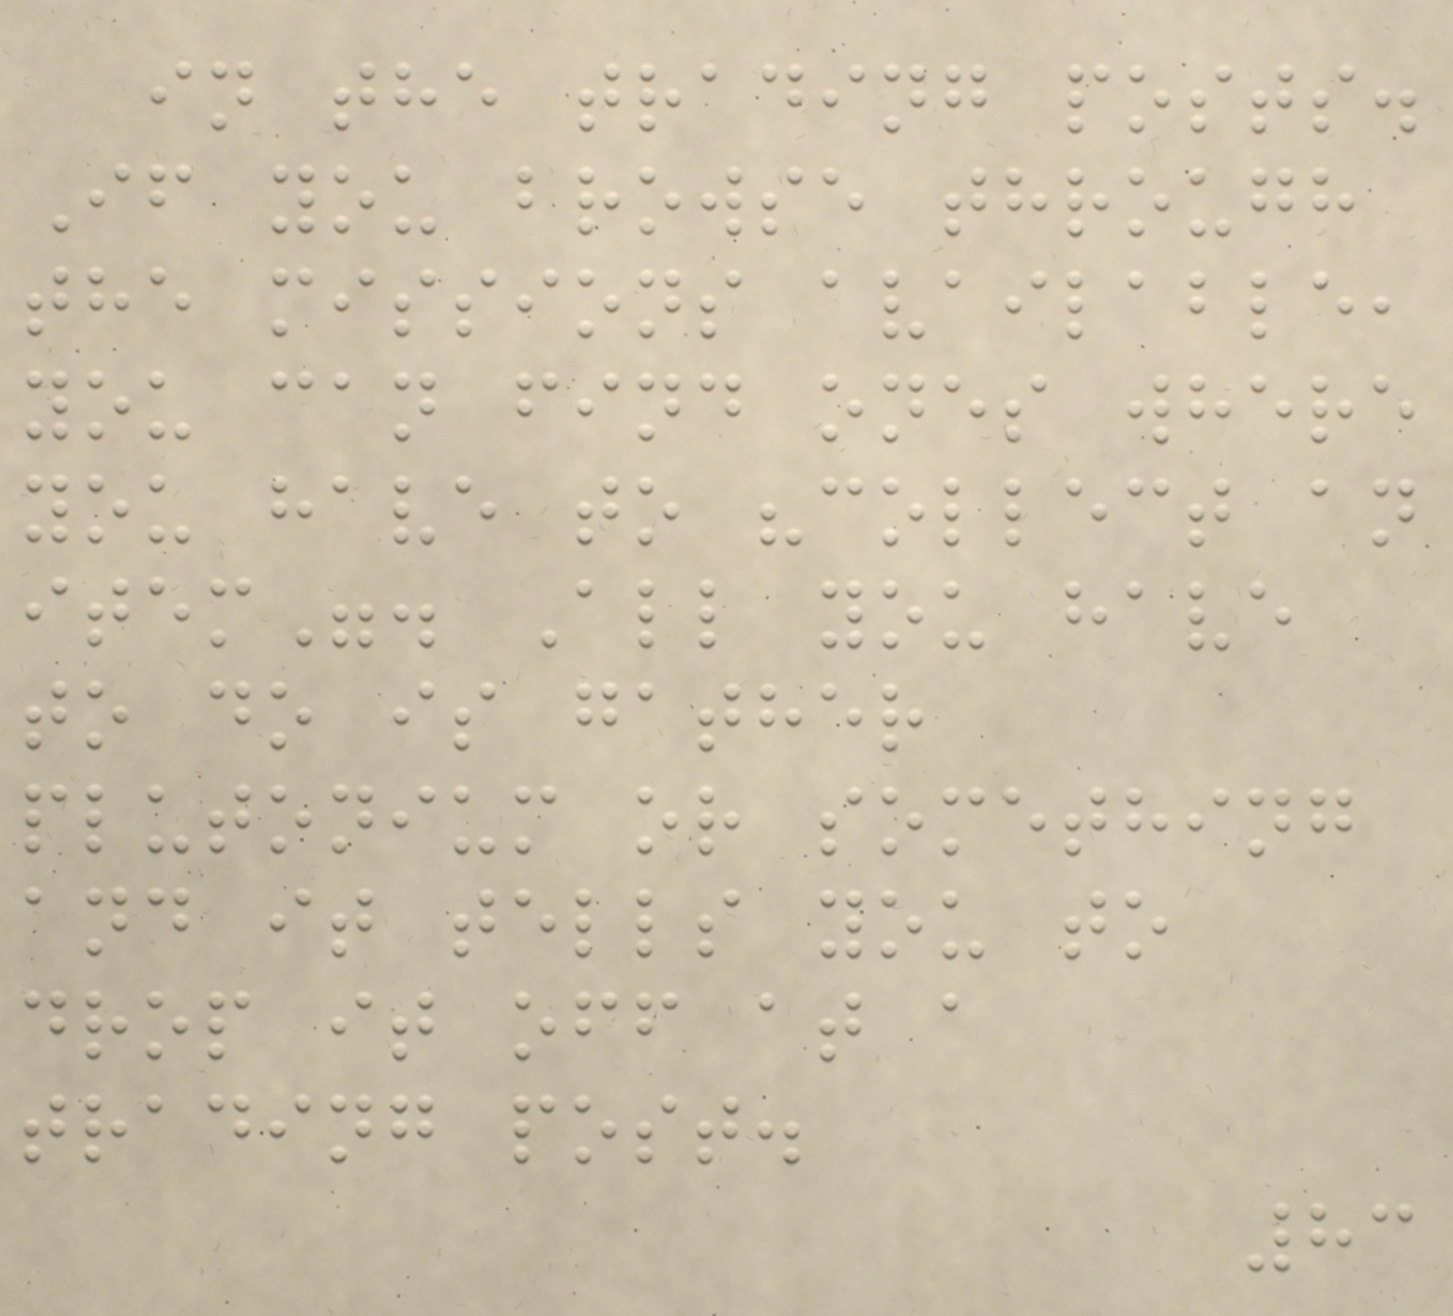in the trading posts.
If you browse through
the missions available,
you can find ones where
you have to "collect an
item". All you have
to do is gather
plutonium or something
and it tells you to
drop it off at a
trading post.
83
